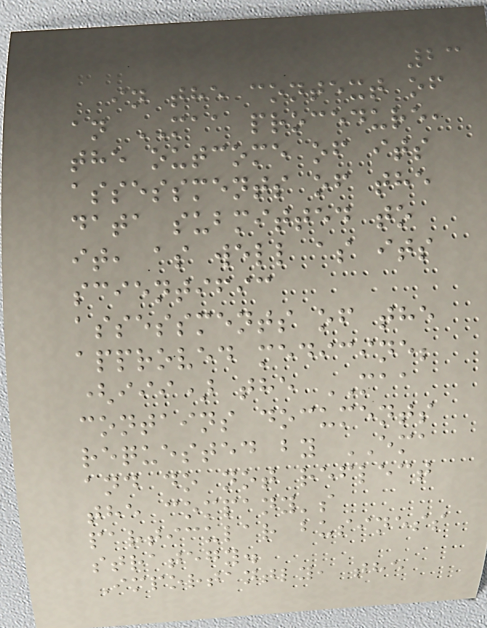23
in the context of
an MAA procedure,
the outcome of its
assessments of the
data submitted to
it, as well as its
scientific
assessments of the
approved medicine;
(iii) the MAA
contains documents
requested by EMA
and do not reflect
the company's
particular business
strategy.
Importantly, the
